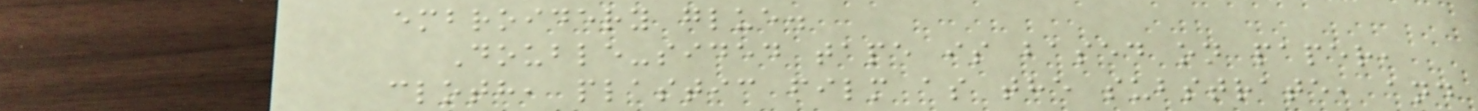embroidery glue.
Double-sided tape is based on paper,
cloth, plastic film as the substrate, and
